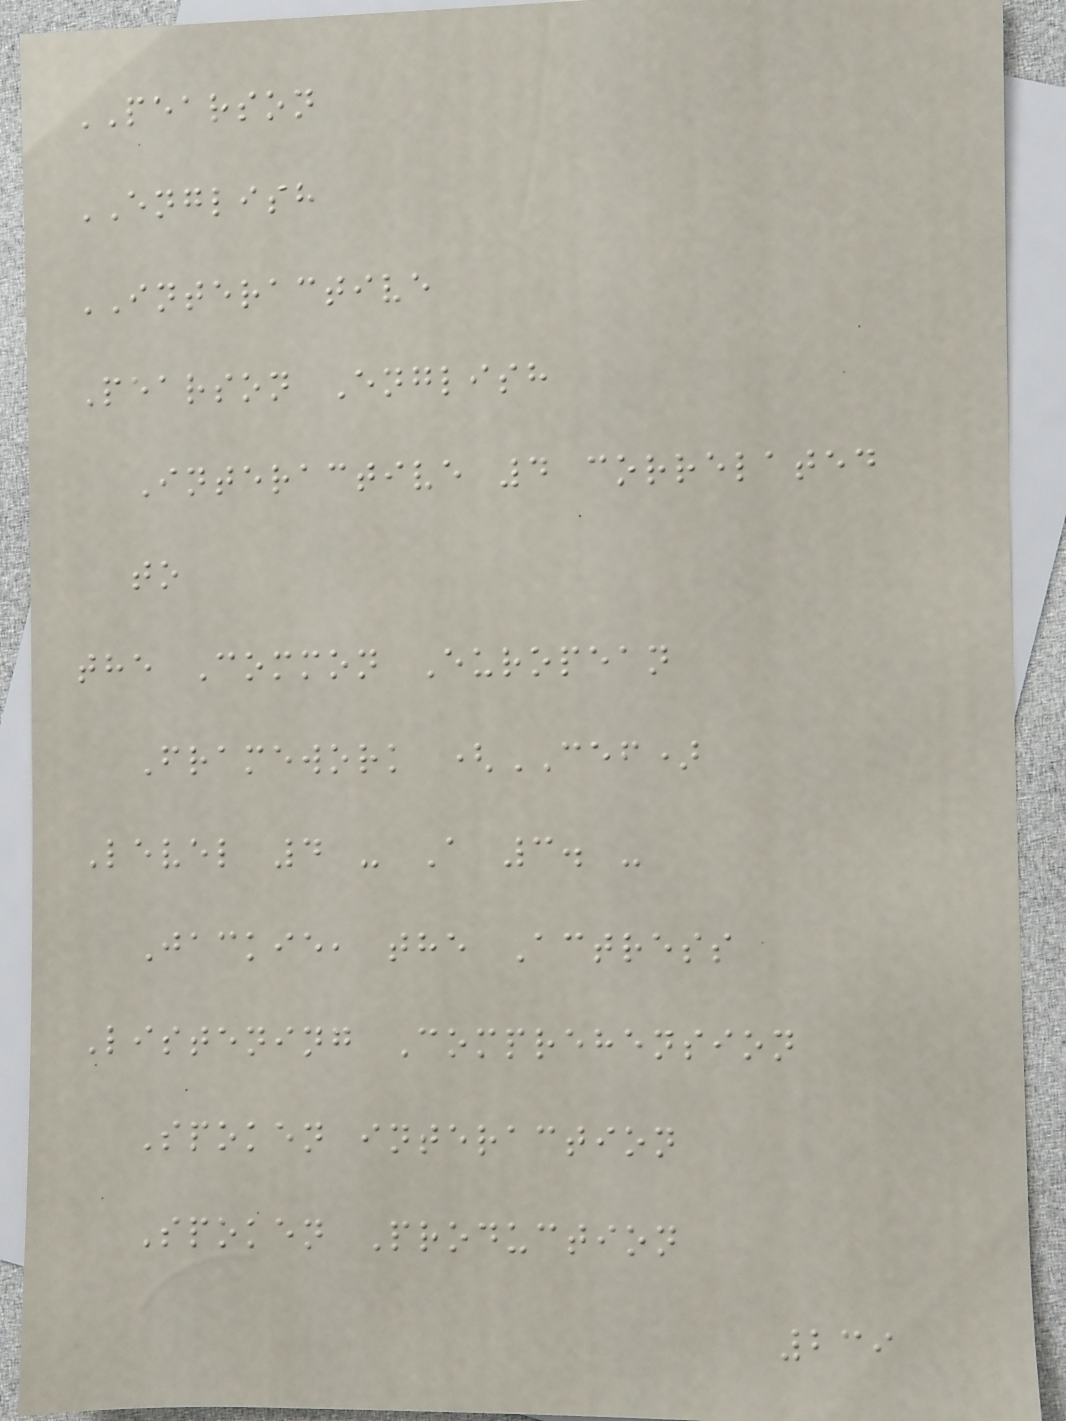PEARSON
ENGLISH
INTERACTIVE
Pearson English
Interactive 4 correlated
to
the Common European
Framework (CEF)
Level 4 - A 3. -
Jackie, the Actress
Listening Comprehension
Spoken interaction
Spoken Production
239
